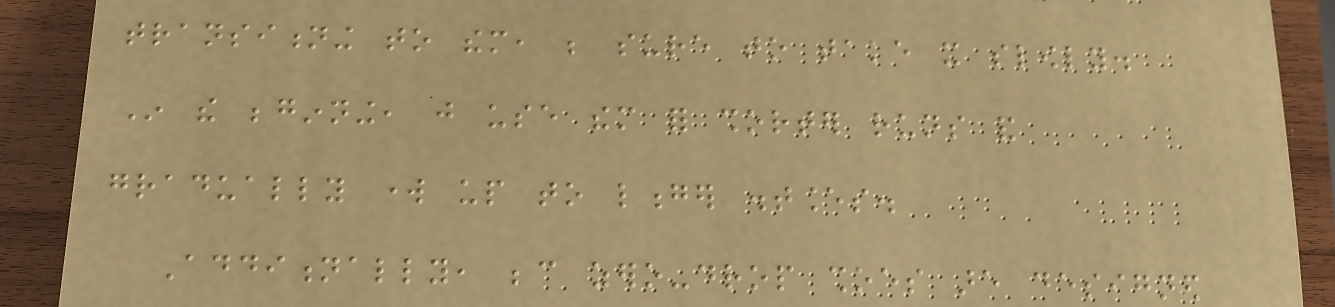transitioning to them, be sure to take it slowly.
In the beginning, just use them for shorter runs and
gradually work up to longer distances.
Additionally, because zero-drop shoes are designed
